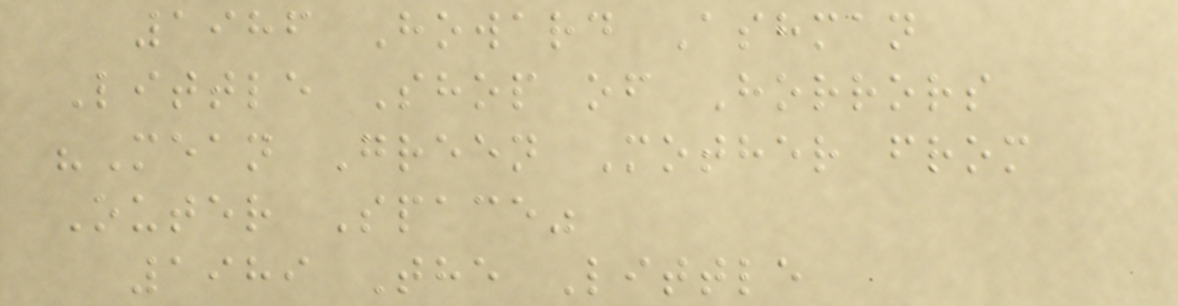1986 Howard Ashman
Little Shop of Horrors
"Mean Green Mother from
Outer Space"
1989 The Little
